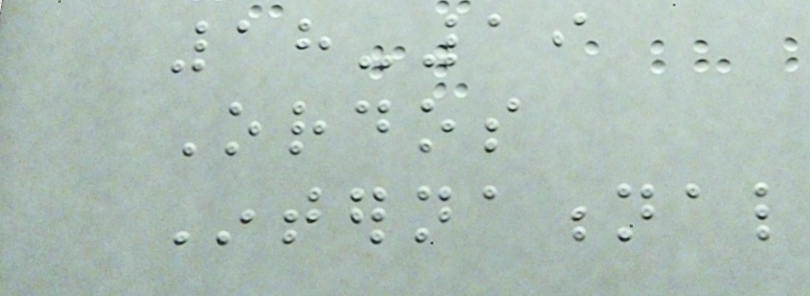18-19
Ordos
International
